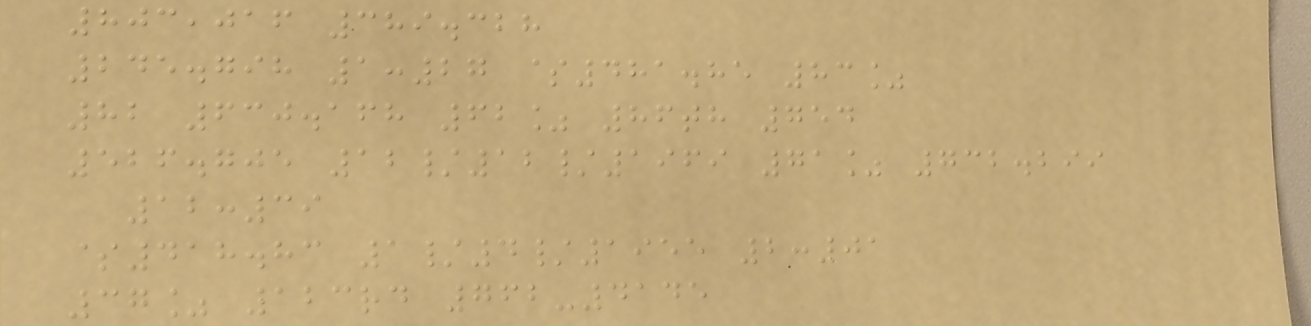803,016 389.328
245.798 1:27 $481.85 83%
82 630.168 62% 86th 754
526.705 12/12/1969 71% 732.299
12:39
$418.83 1/4/1955 2:01
37% 123rd 762-4145
